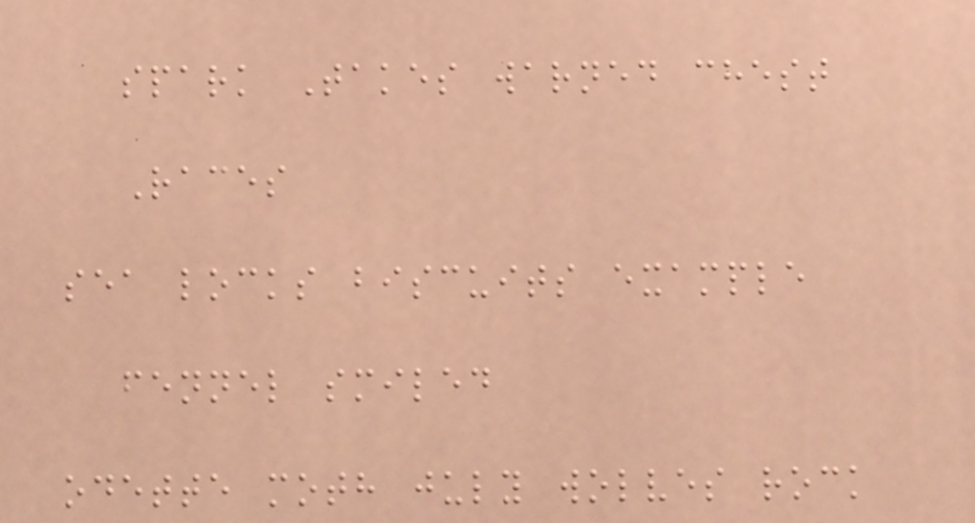spark Takes warned chest
Races
sea locks biscuits example
fennel smiled
odette moth july wolves rock
